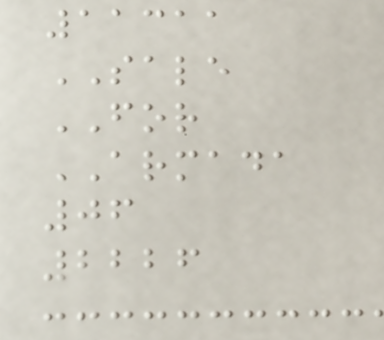11311
SALE
FOR
ARMADA
06
2226
